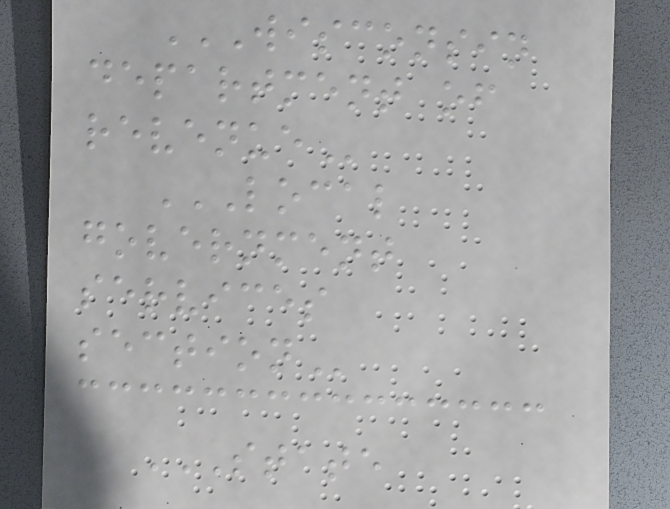WISCONSIN
DEPARTMENT OF
REVENUE
LOCAL
GOVERNMENT
SERVICES
SECTION
STATE
